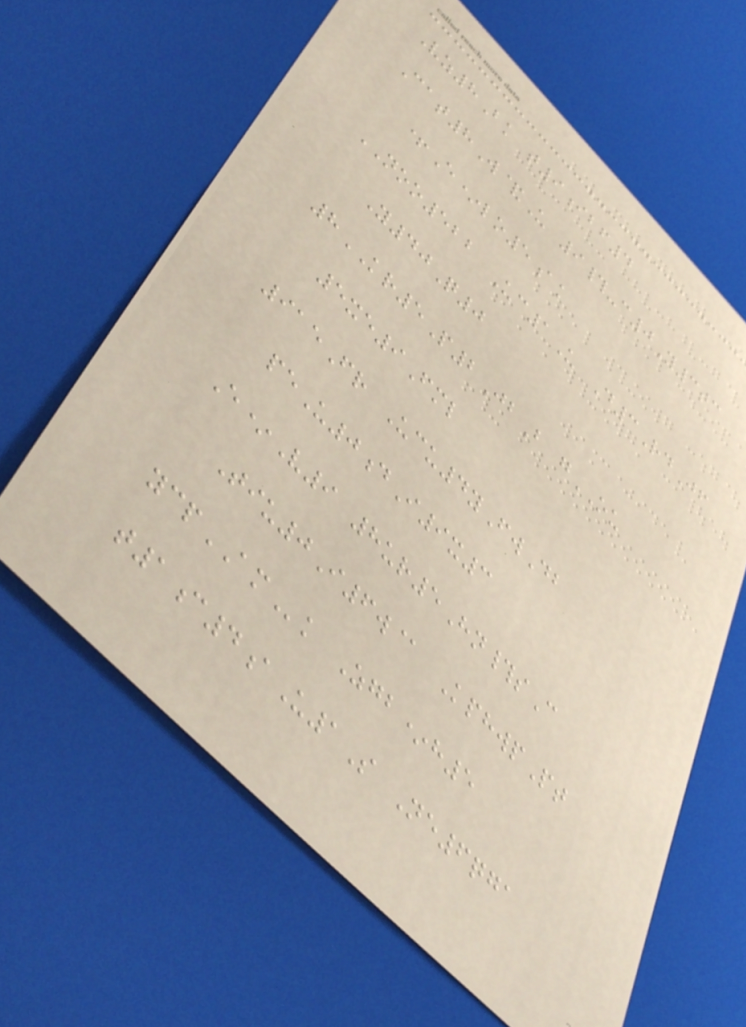Vz8Bk t9ibf4
Cat8W&U 9#-c0Y3tc
+E*lo5ak
NOO522 Uc1U D3RdJf
Y40Q0
8KR5P2JbB gOU
5xe9Fml
915Fr Ucu4yFwDb
peU0dI9x3
E*V9 8ur5Hn#sC
Tiu0I6w@ KphwpPt
ycpAMk Zgb*h5
t1c4aU1S Ne6qga
